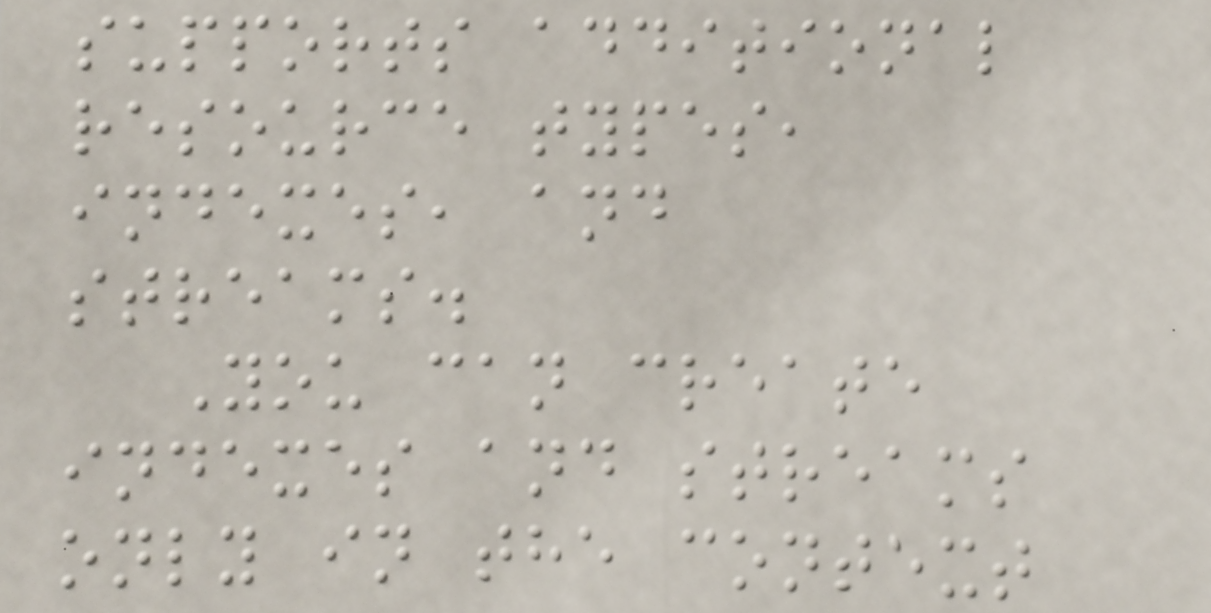supports additional
resource types,
indexes, and
streams.
You can create
indexes and streams
only in the context
